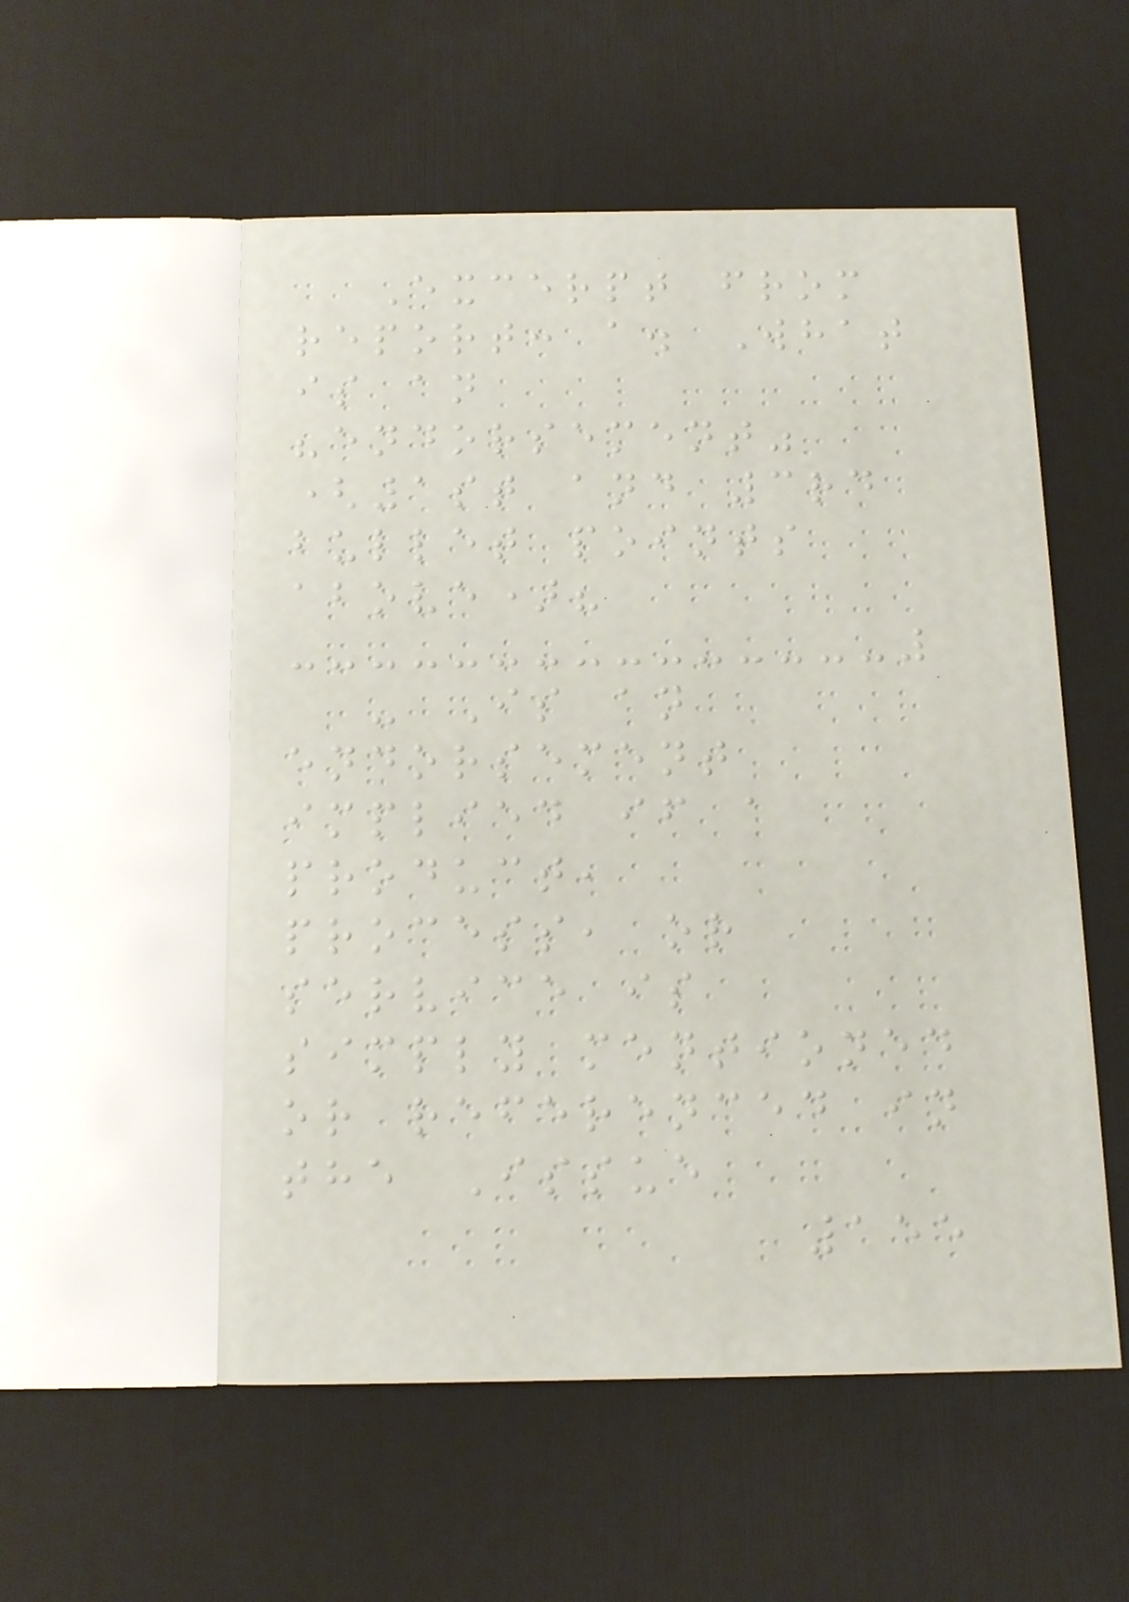Excerpt from
report: a. What
is an
"endorsement"
(1st and 3rd
bullet points
above)?
- Is an
endorsement
implied if a
product,
process, or
service is
simply mentioned
or referenced in
the Issue
155
